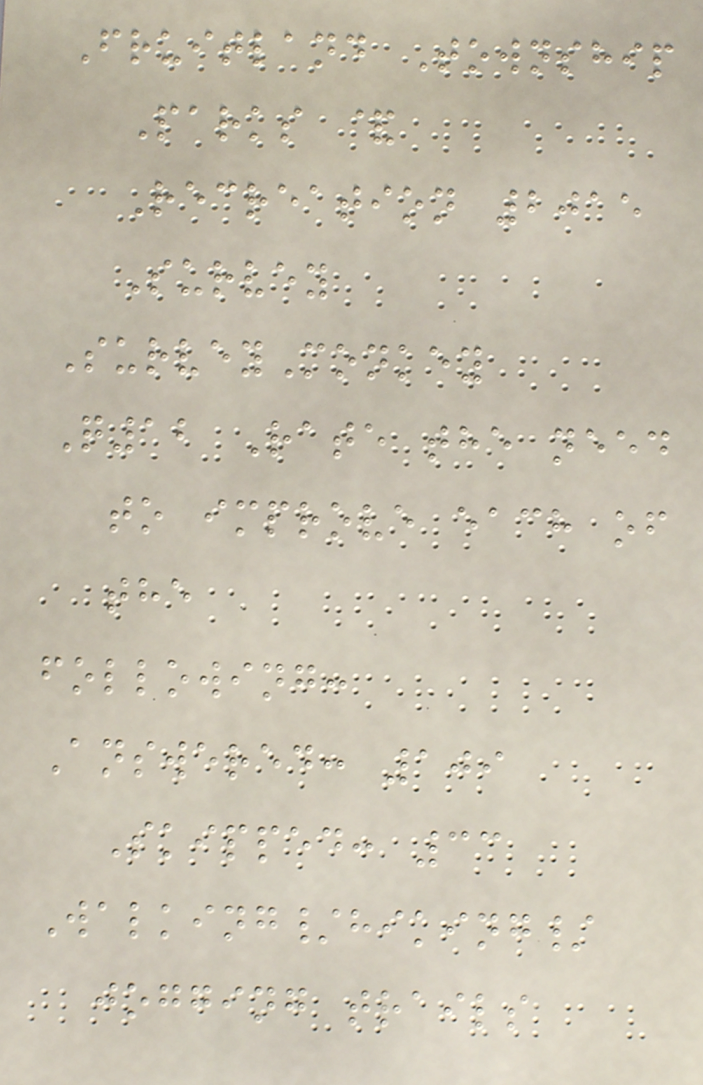Fruitland Township
Parks &
Recreation 2015
Survey
SurveyMonkey
Q12 Rate the need
to improve each of
the
following:
Answered: 109
Skipped: 33
Walking/hiking/
jogging trails
